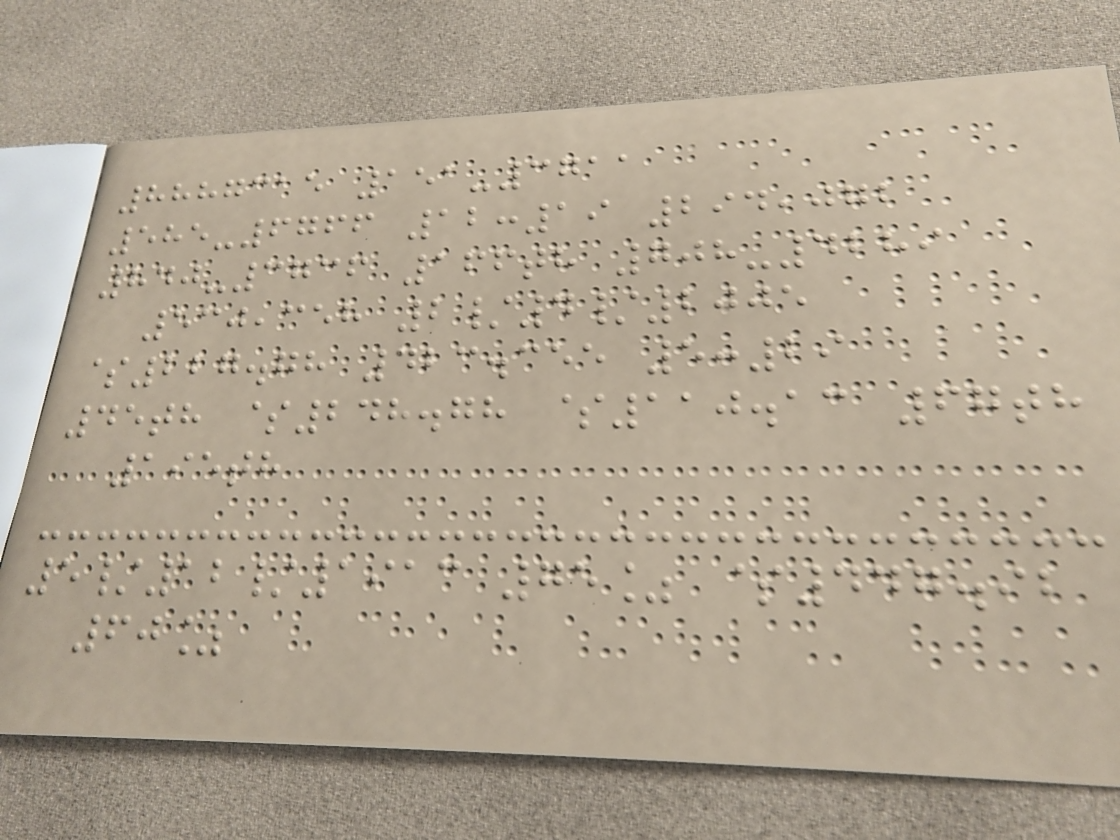8887315 151-3711
585-6766 12:19 294,072
840-3736 166th 708-4289
530,358 2/4/2005
$227.78 423.355 5:29
45th $248.78 $110.13 67th
195th
5/12/1913 75% $447.92
60%
